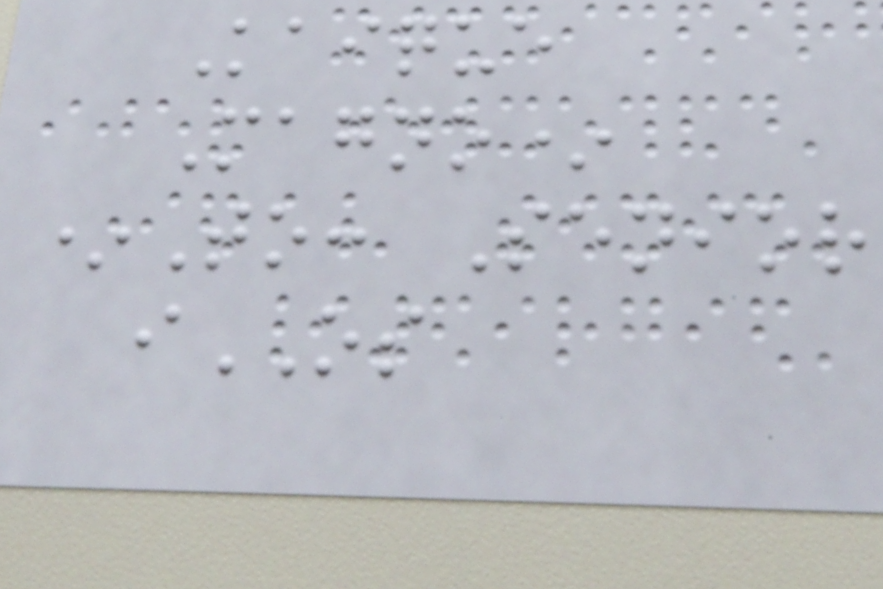Kaique
Magno*
*To: Senior
iOS
